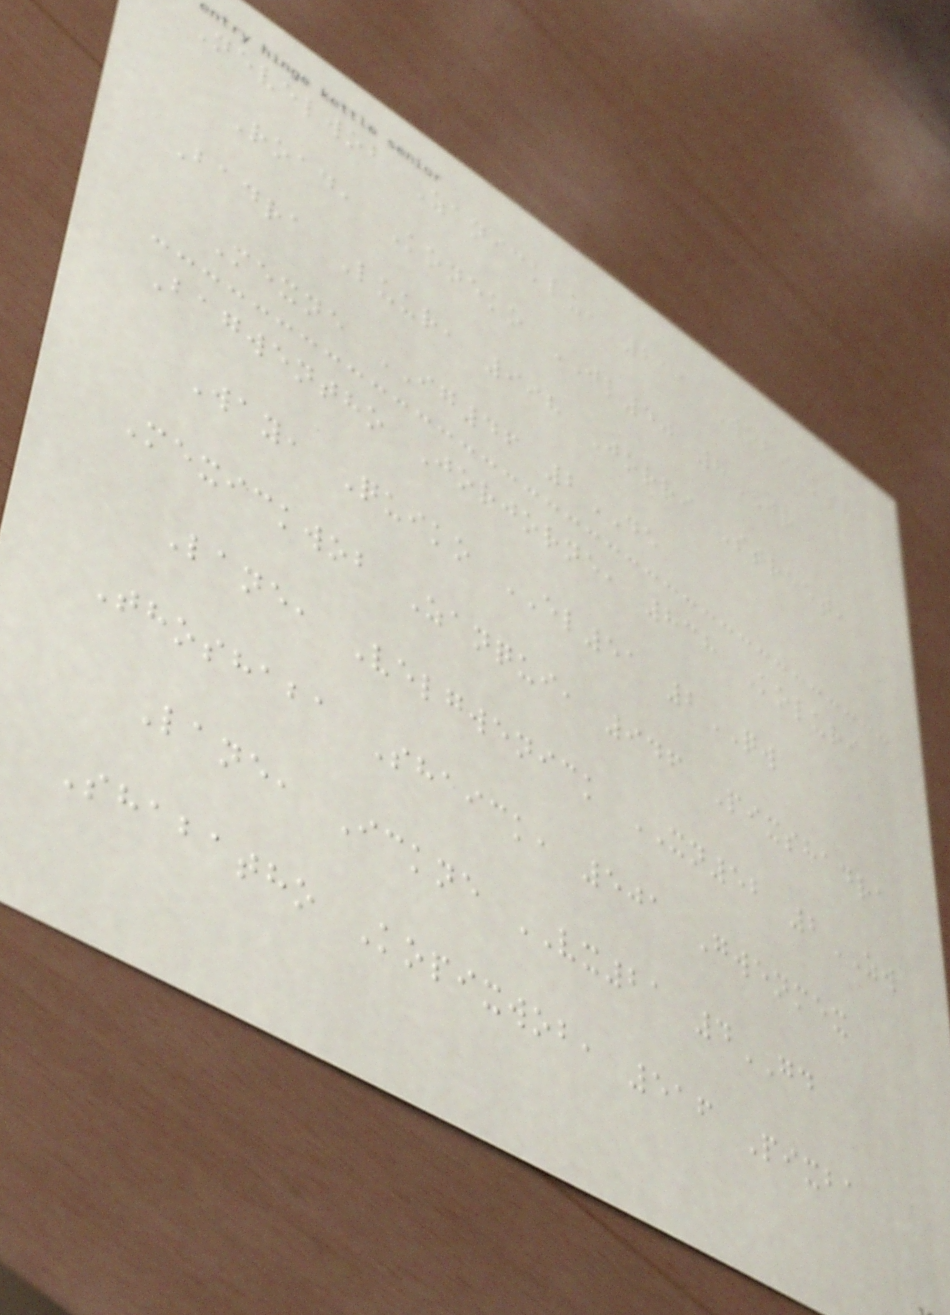Nevelwob Zanicklu, 211 Wobicksha
Road, Koneko JL40 8JR
Badra Luur, 998 Jorri Street,
Mexne IG46 2DE
Bagwentho Jorjorne, 838 Koluri
Way, Quiko EL51 2QW
Mexickwob Zanqui, 946 Pixshadra
Lane, Velgwenick XN52 2ZW
Thoshaba Shaick, 501 Gwenmex
Lane, Ickne VX21 4GD
Shabatho Kopixwob, 516 Pixba
